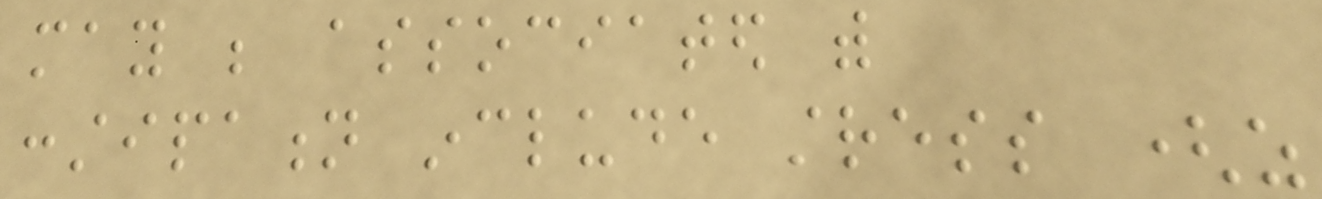may be associated with
constipation include stress (as
